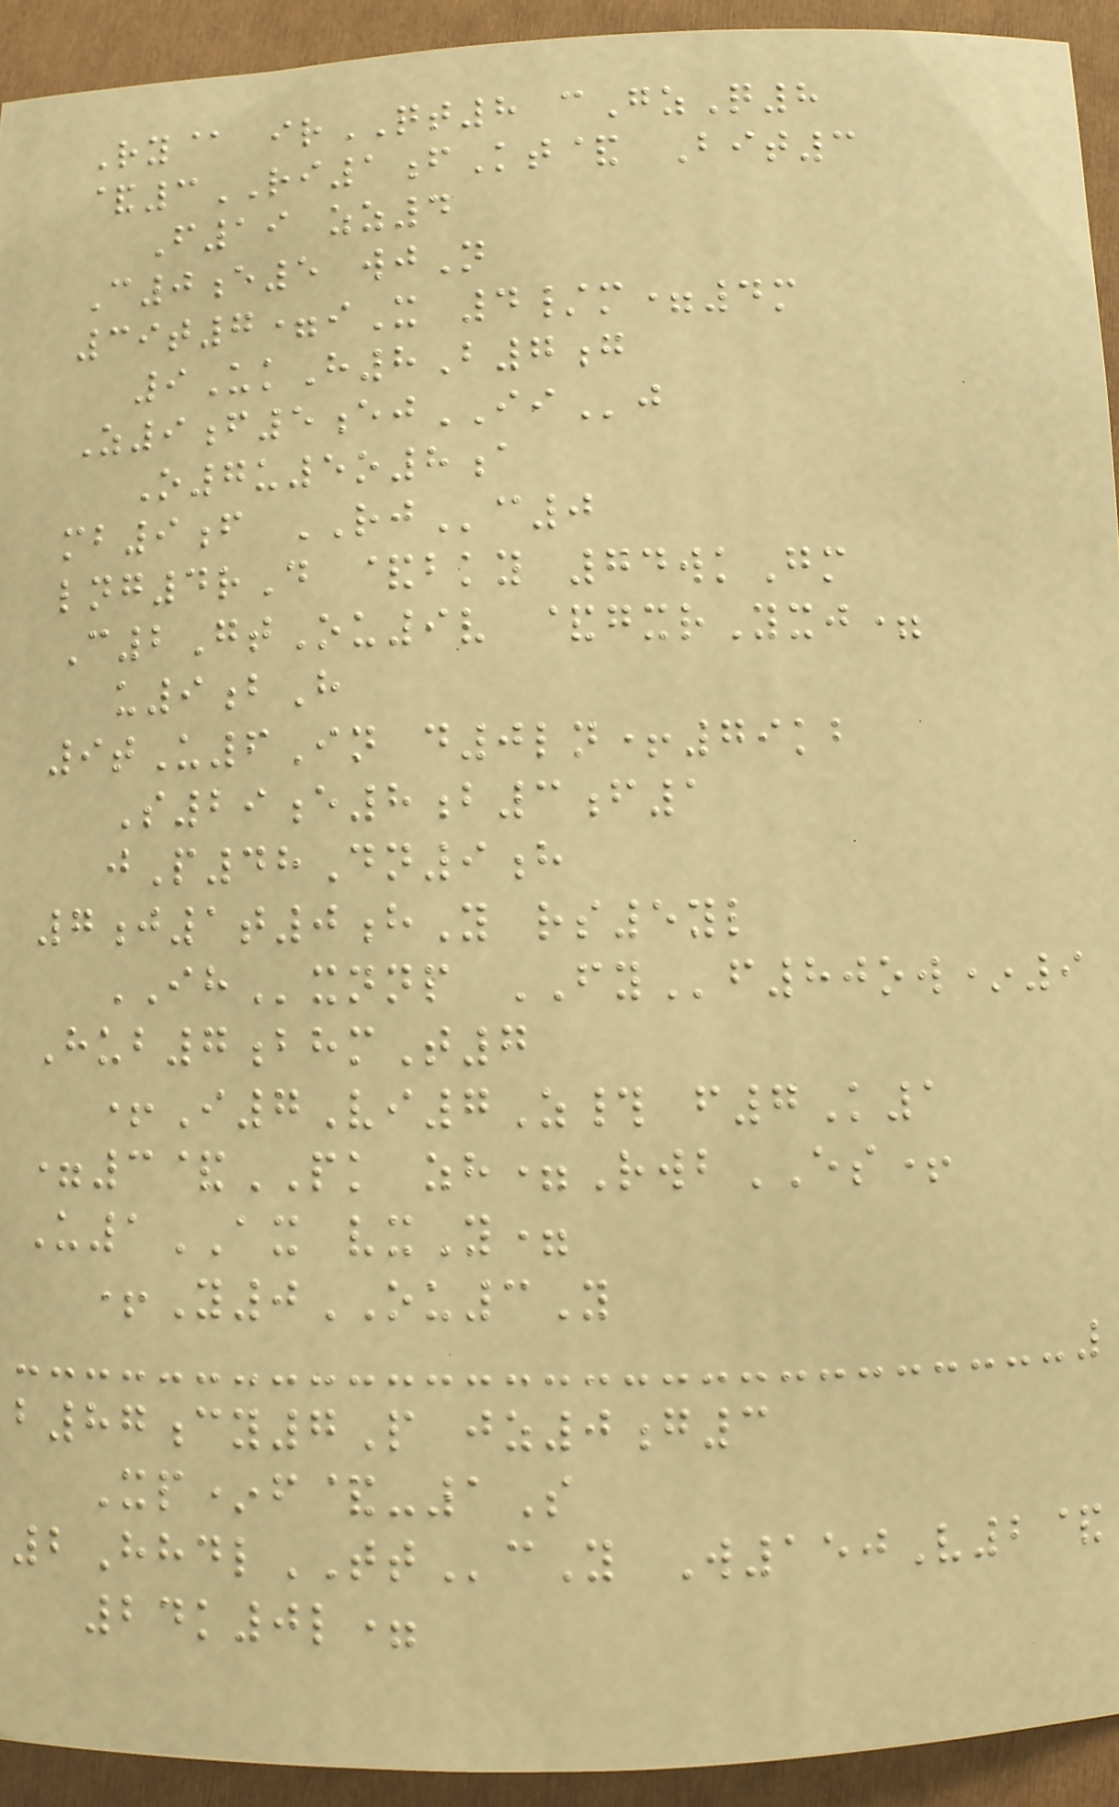Ry@ irQT8 cGzQ8
&3RI1fKt& Bit3
F19 zz4
C0e5 wjN
39t7=iX 4/m=4m
9UkH8B7g
Z9f5ejIIj
O7u5o8a
mb9f RJc0
lng4rD &bky 74wkGm
C2GtOu9v &gxrYxj=
u9bH
9tU6In d0ln+79kb
S29e8b3f1
jP48Dn9h
7j1t0hY rs5yl
IHxnnp FYf80ow*9
Hub7bhmT7
+I7Vi7Z# f7K1
=3&PK zh=RwbES+
U1AX vxY=
+Y0OU3Y
b87cy7P jz0g3
Xp*f&-1S
2HhdlTTcY W150V2&
24k0l=
